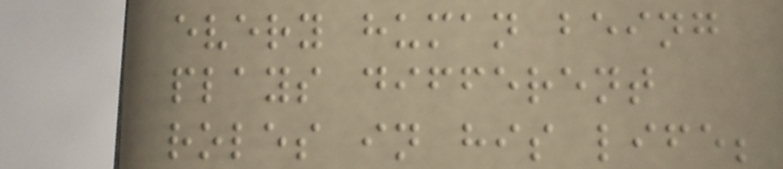every human being
plays different
roles in his life;
